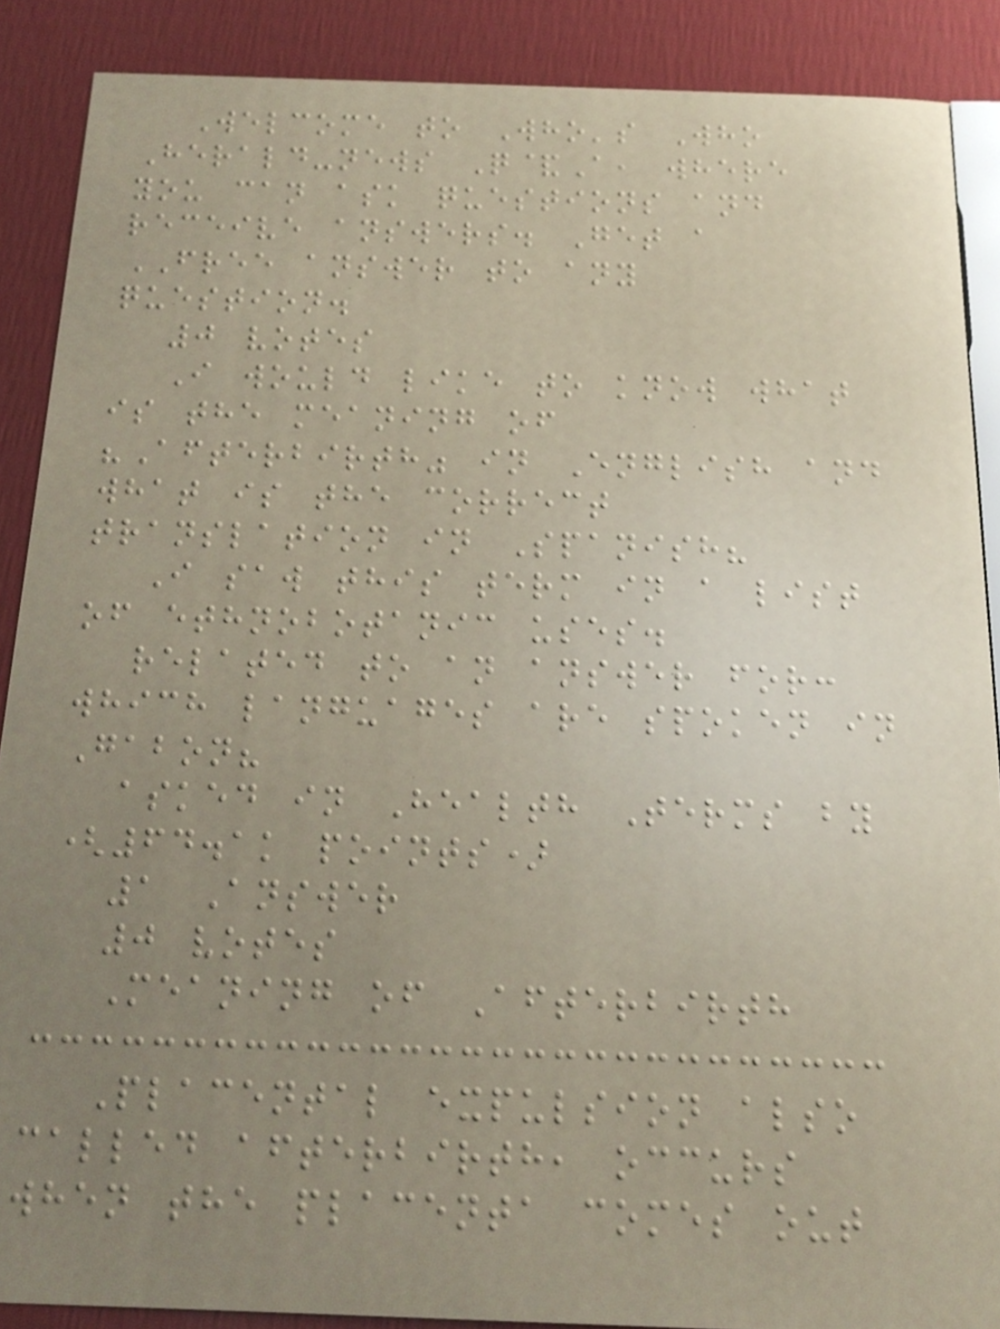Welcome to Who's Who
Herald-news Q&A, where
you can ask questions and
receive answers. Get a
FREE answer to any
question.
0 votes
I would like to know what
is the meaning of
"Afterbirth" in English and
what is the correct
translation in Spanish?
I saw this term in a list
of ethnobotanic uses.
related to an answer for:
which languages are spoken in
Gabon?
asked in Health Terms by
(64.1k points)
1 Answer
0 votes
Meaning of Afterbirth
Placental expulsion also
called afterbirth, occurs
when the placenta comes out
